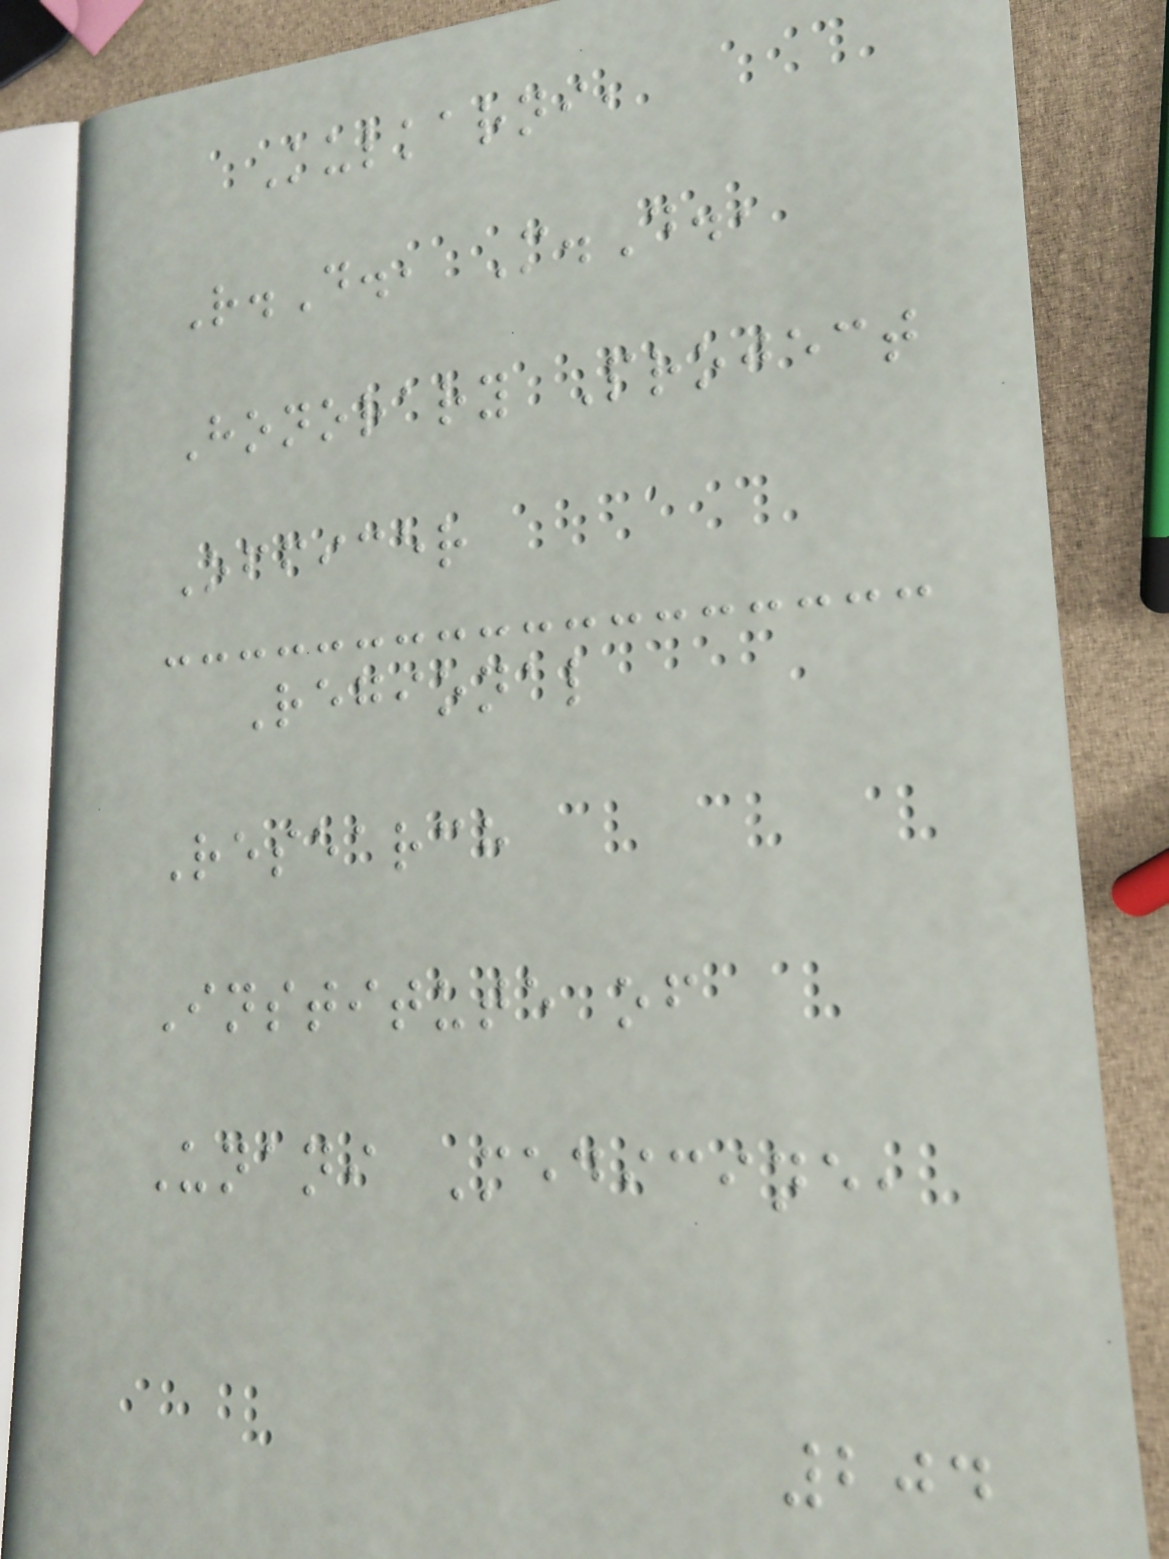Kulkarni,
R.D., M.D.,
Honorary Project
Officer
Regional
Research
Institute of
Unani Medicine,
204
